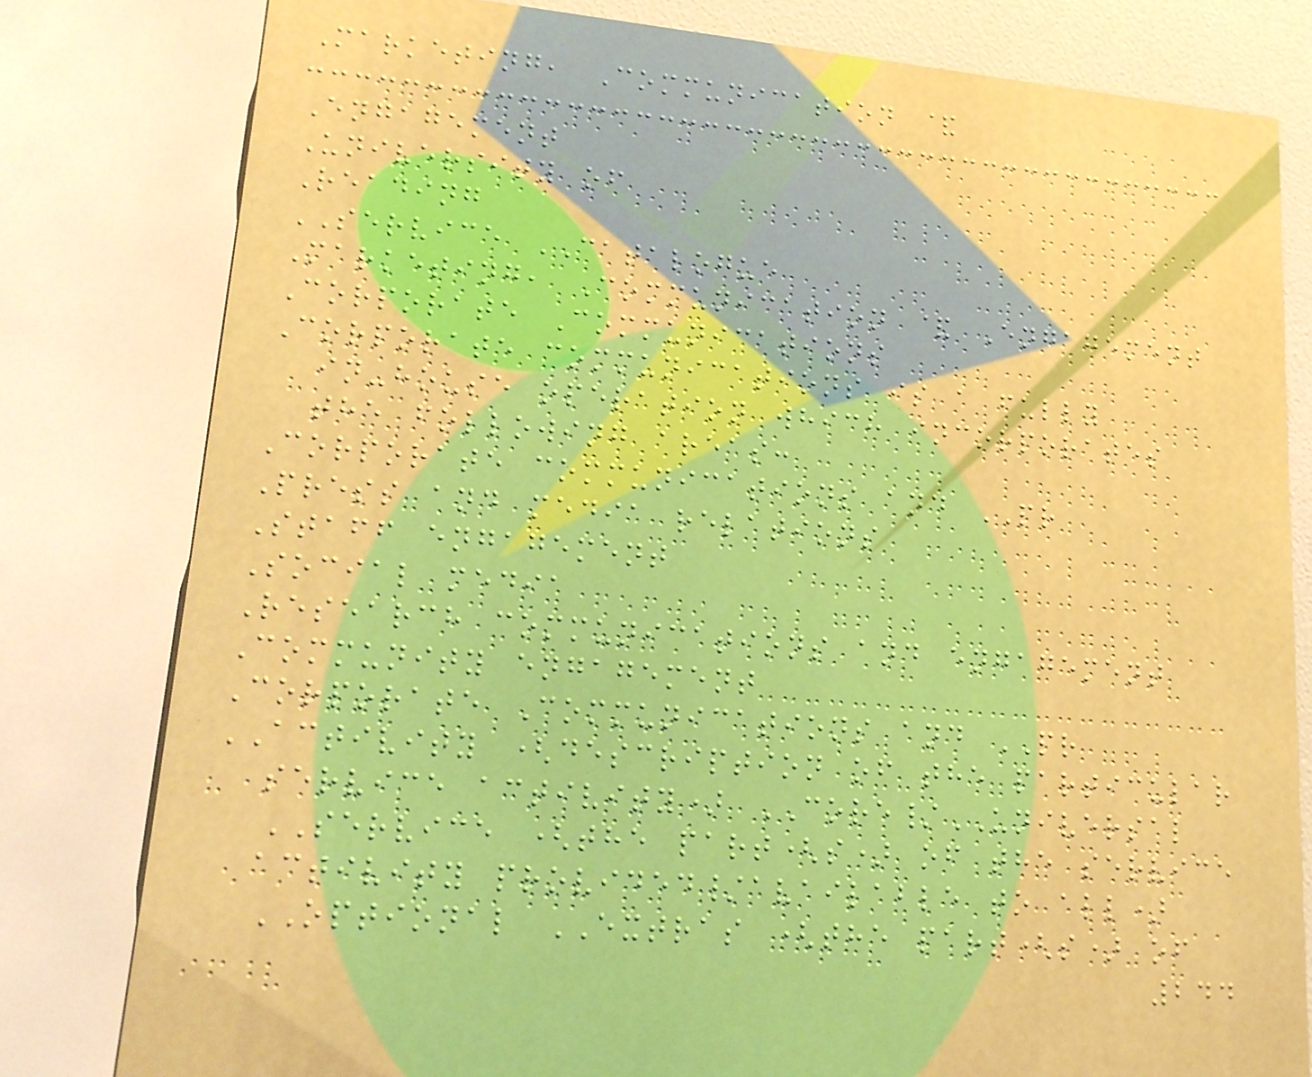Marketing, Communication &
Engagement
University of
Reading
SERVICE CATALOGUE
Marketing, Communication & Engagement
Corporate Communications
Corporate communications is a fully
in-house operation which incorporates
the following areas:
Corporate communications and PR
Press and media relations
Staff engagement
Social media
Research communications and engagement
Community engagement
Corporate Communications and PR
ACTIVITY (description of the particular
service activity) CORE/UNIVERSAL
SERVICE (the part(s) of the service
activity provided/available to all)
OPTIONAL EXTRAS (the part(s) of
244
